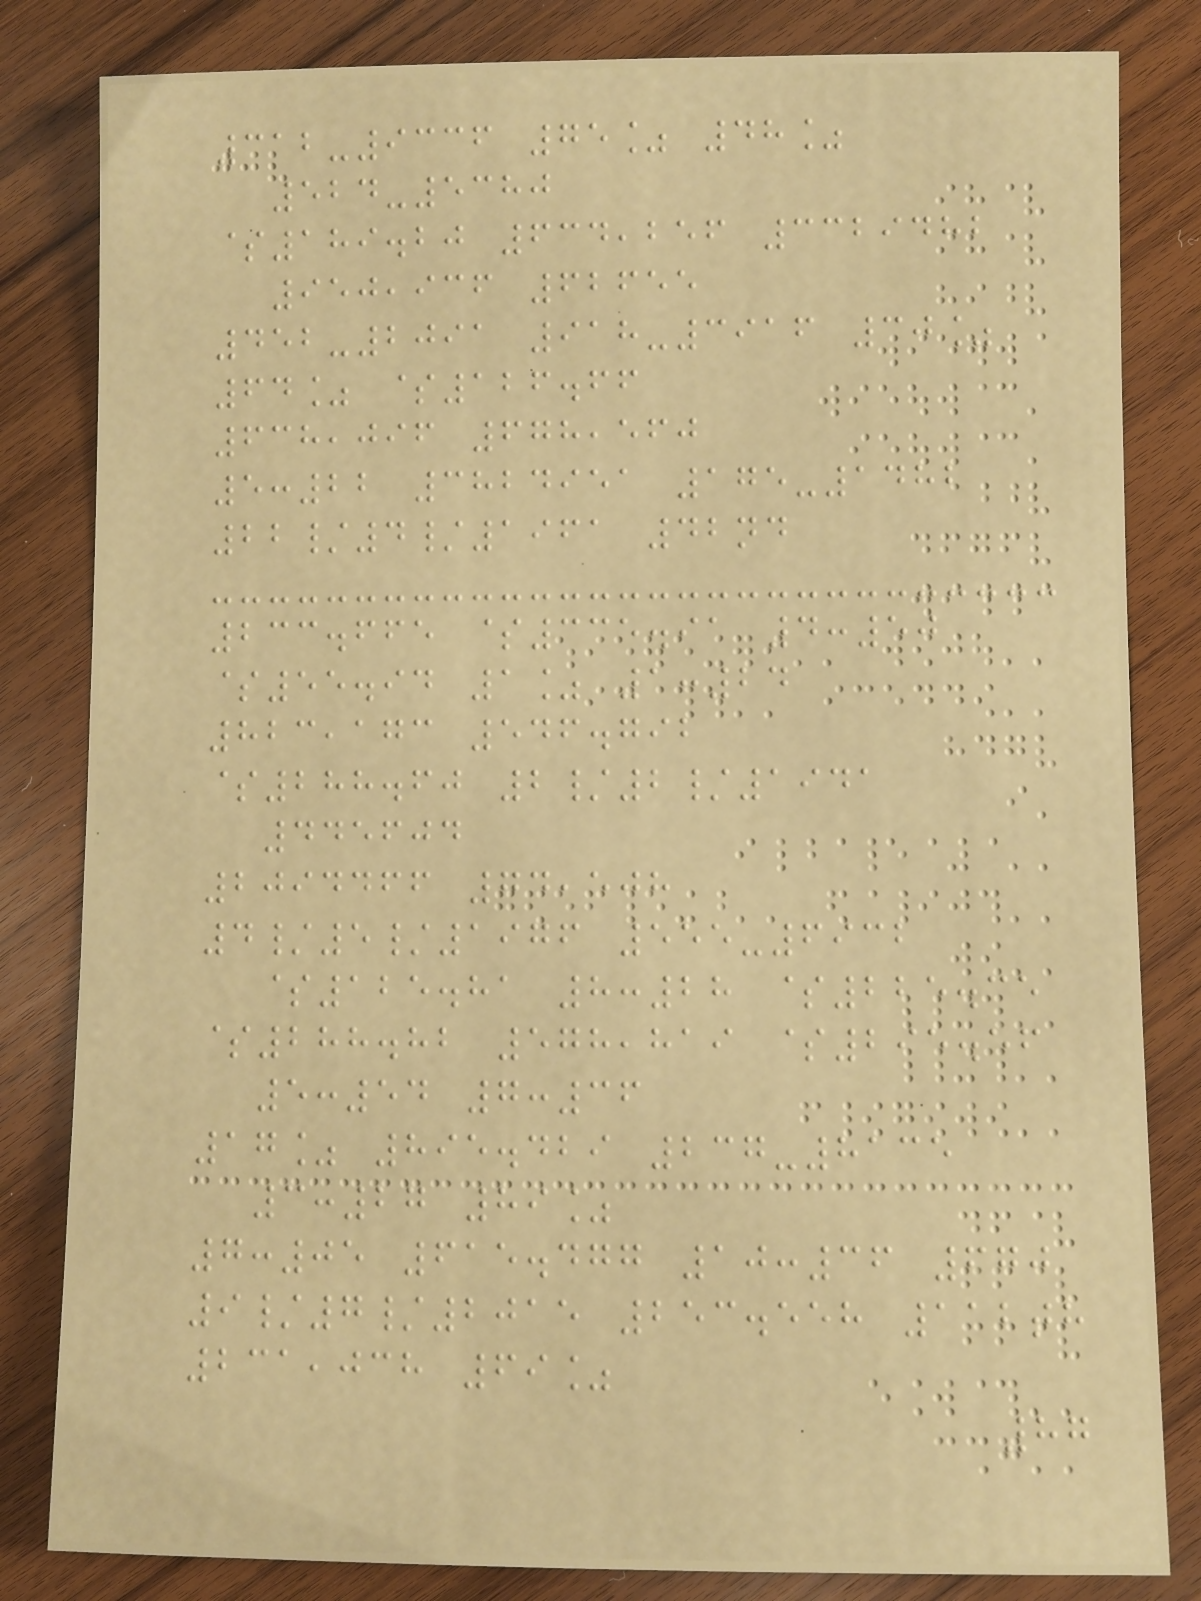312-9336 75% 48%
524-5380
$189.20 634,256 3329482
950,936 62655
452-2091 918-3916 30%
64% $126.66
638,096 678,560
5:22 3824951 175-1482
22/4/1961 42nd
233.665 $335.91 4:50
$55.94 1% 1:24
823,173 546.792
$288.60 2/2/1941
445604
2094466 74,508
4/5/1976 555-6932
$125.81 8:28 $225.35
$288.82 578,819 $295.56
5:54 7:36
17% 895.429 237-8135
3:27 89%
7:05 615.477 10:36 670
9/7/2015 253.558 112th
231,038 69%
87
